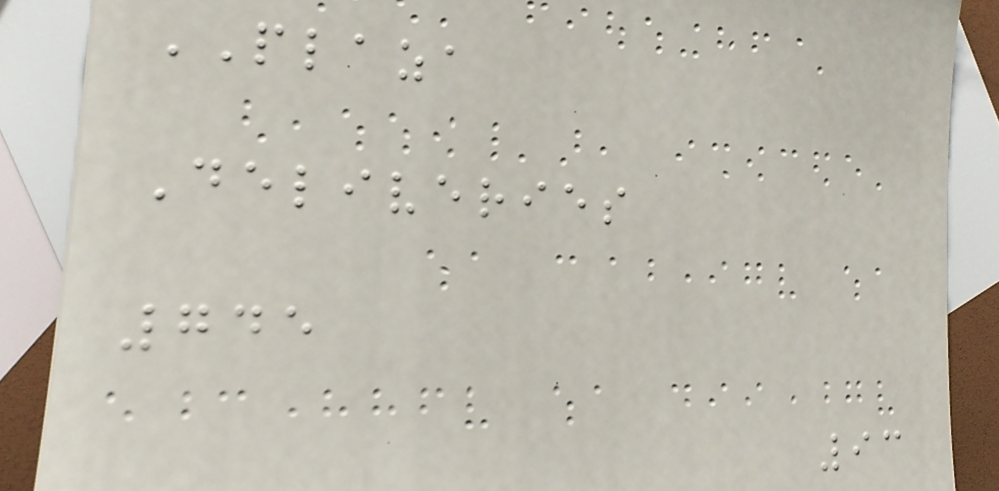PLAZA
Deliveries
745
93
